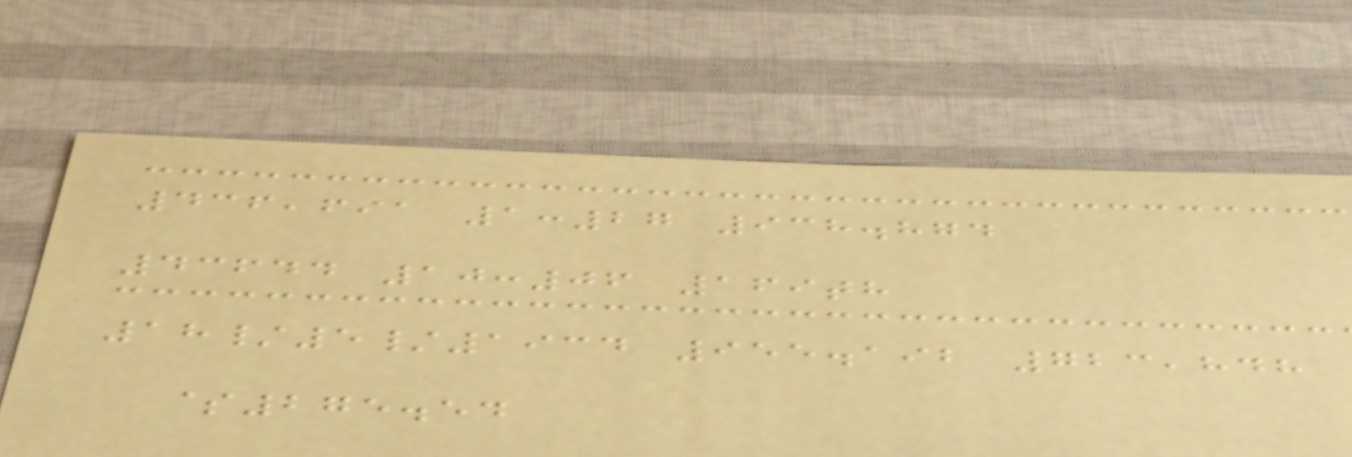436,691 1:27 938.874
43644 10:06 169th
18/5/1934 955.192 723,848
$275.54
